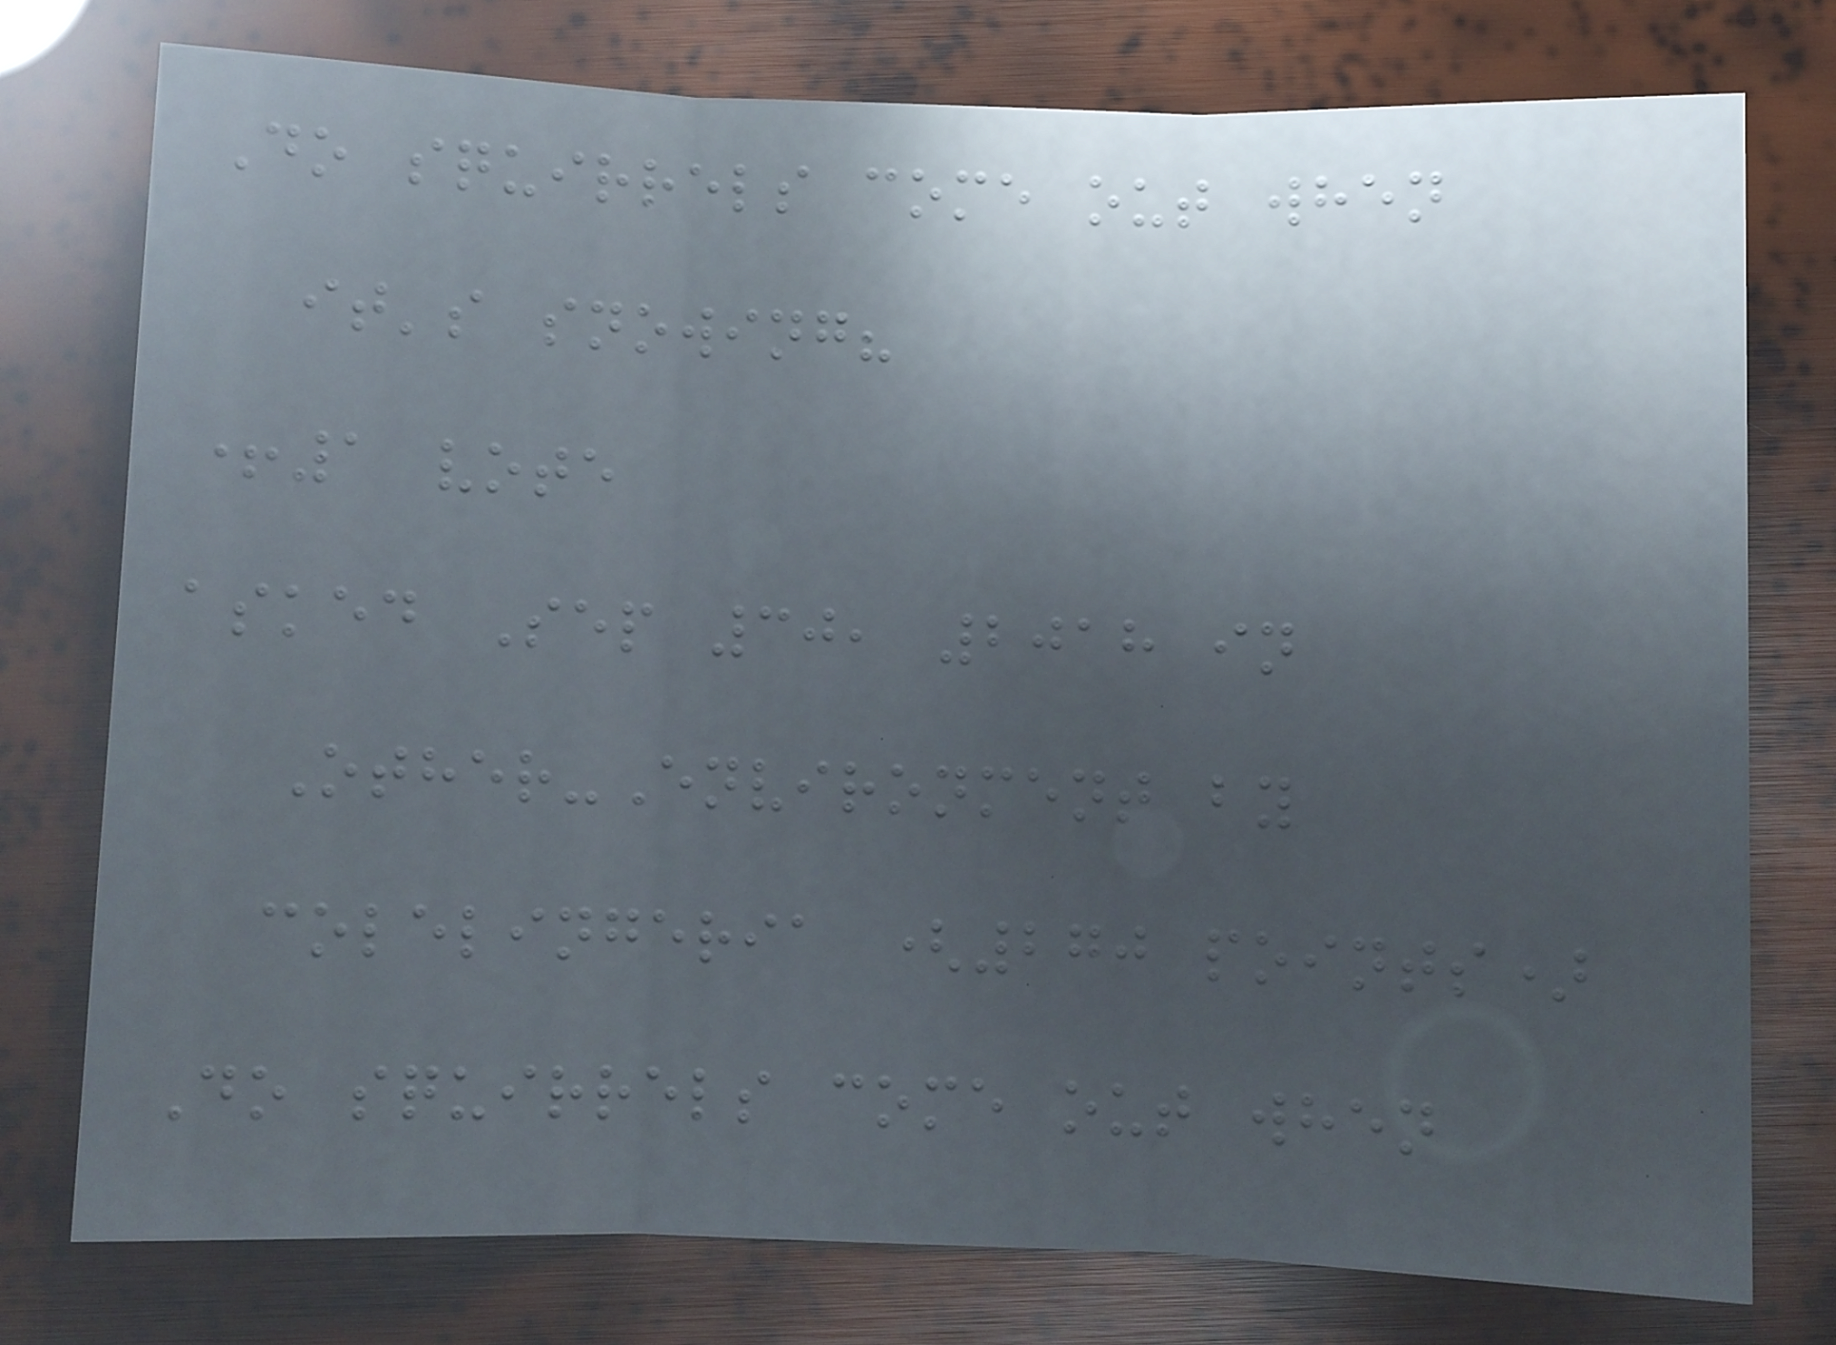Do squirrels come out when
it's snowing?
+1 vote
asked Sep 30, 2018 in
Other-Environment by
colelingeria (270 points)
Do squirrels come out when
